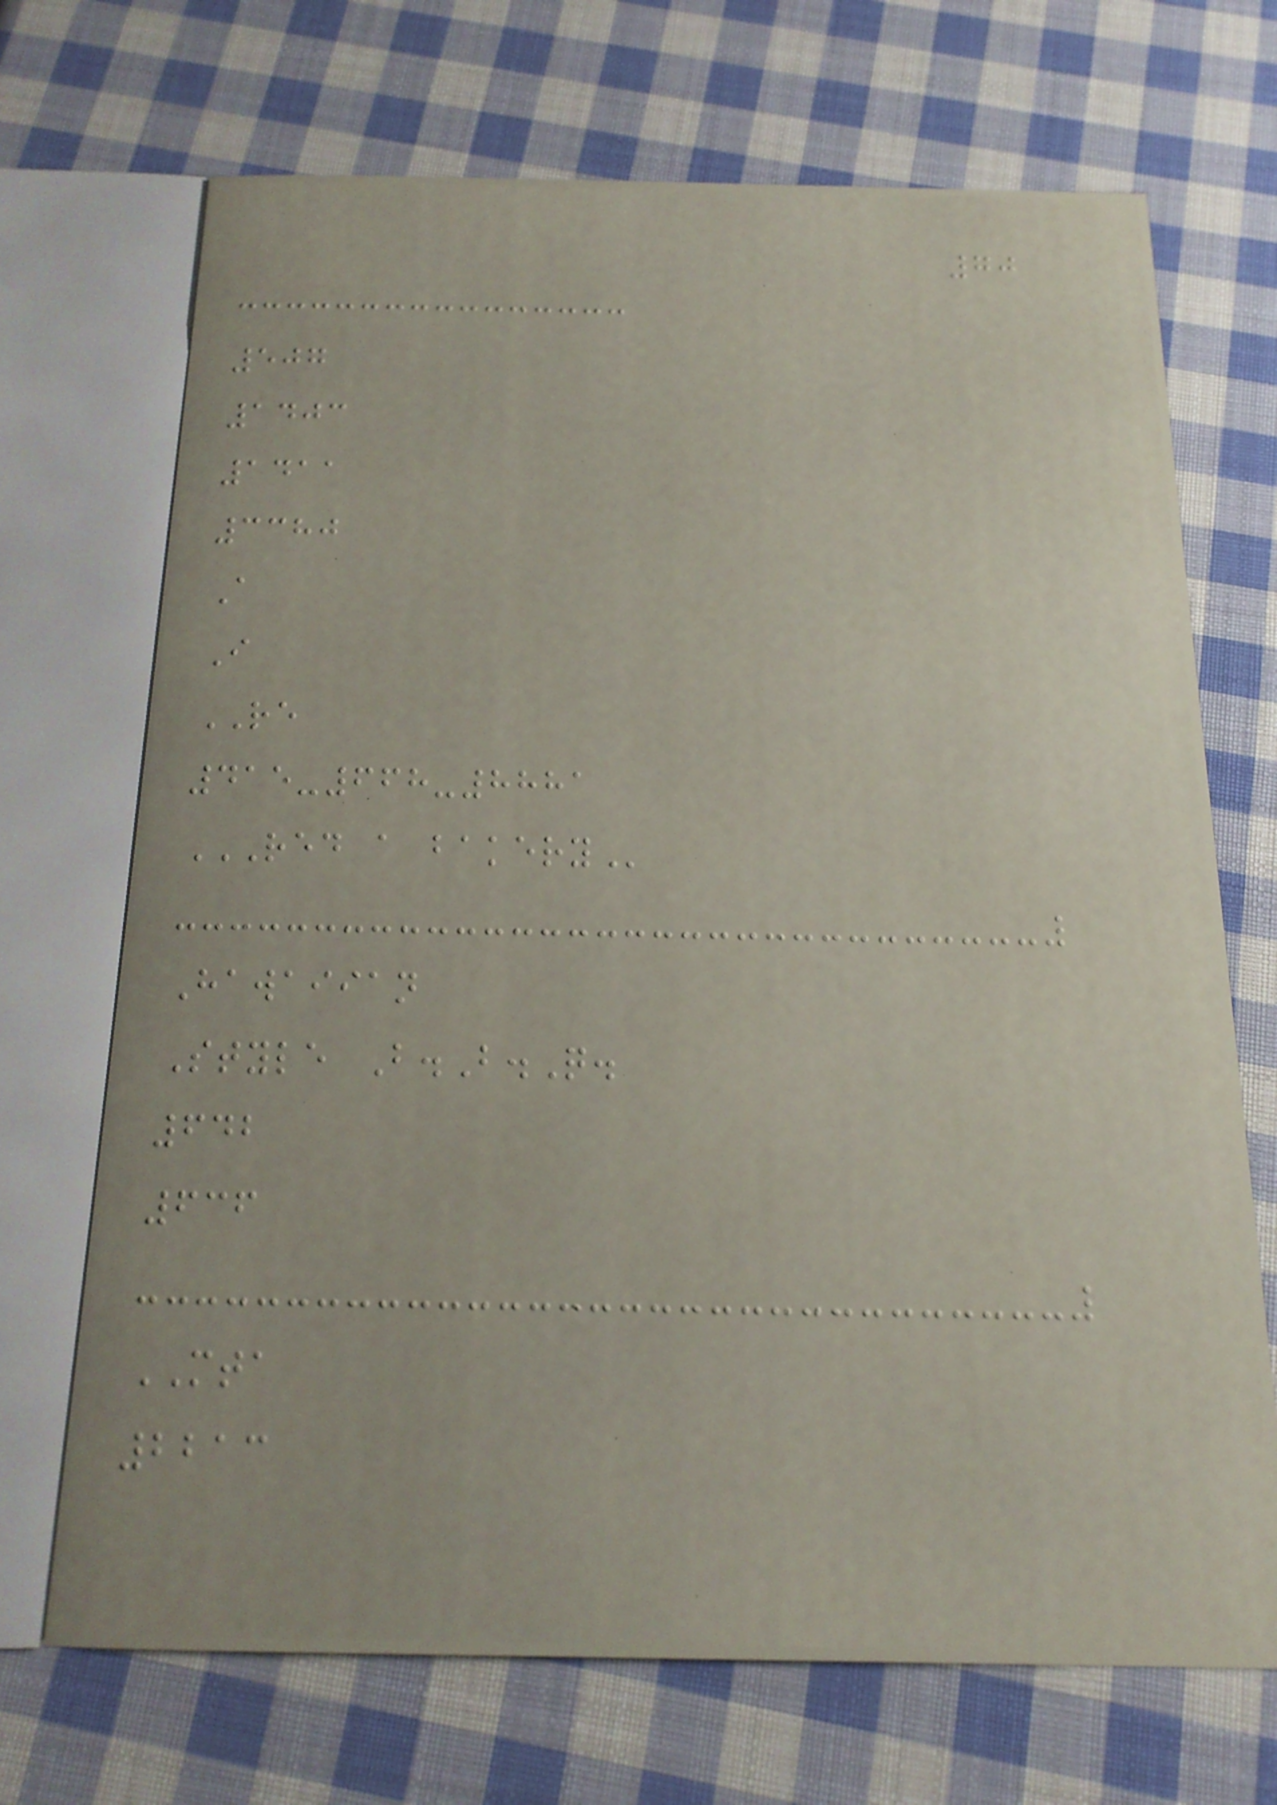70
507
1403
1411
3380
A
I
RE
415-668-8881
RED A BAKERY
Hawaiian
Style B.B.Q.
642
636
MTA
2213
